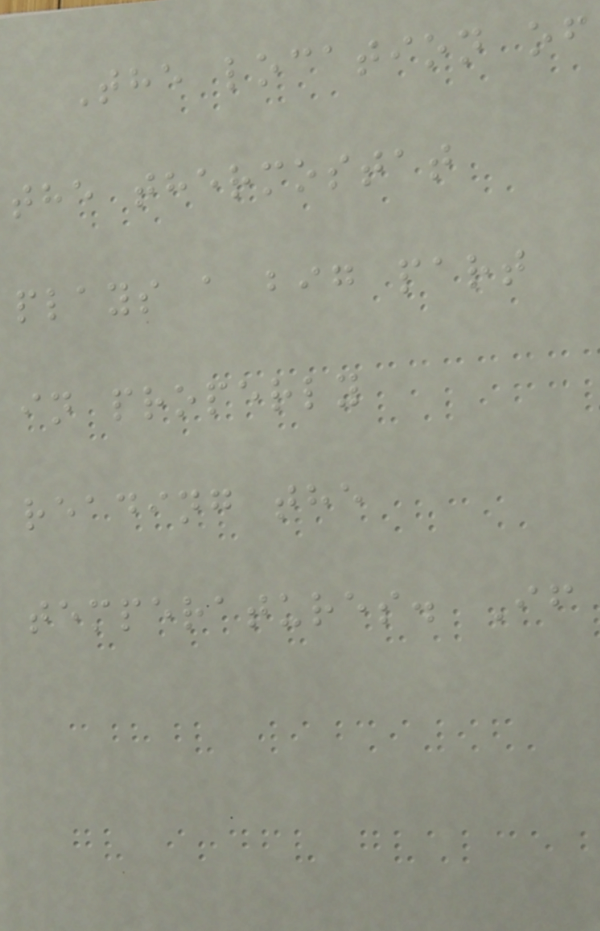The location of
the thermostat
plays a big part
in properly
reading the
temperatures. If
